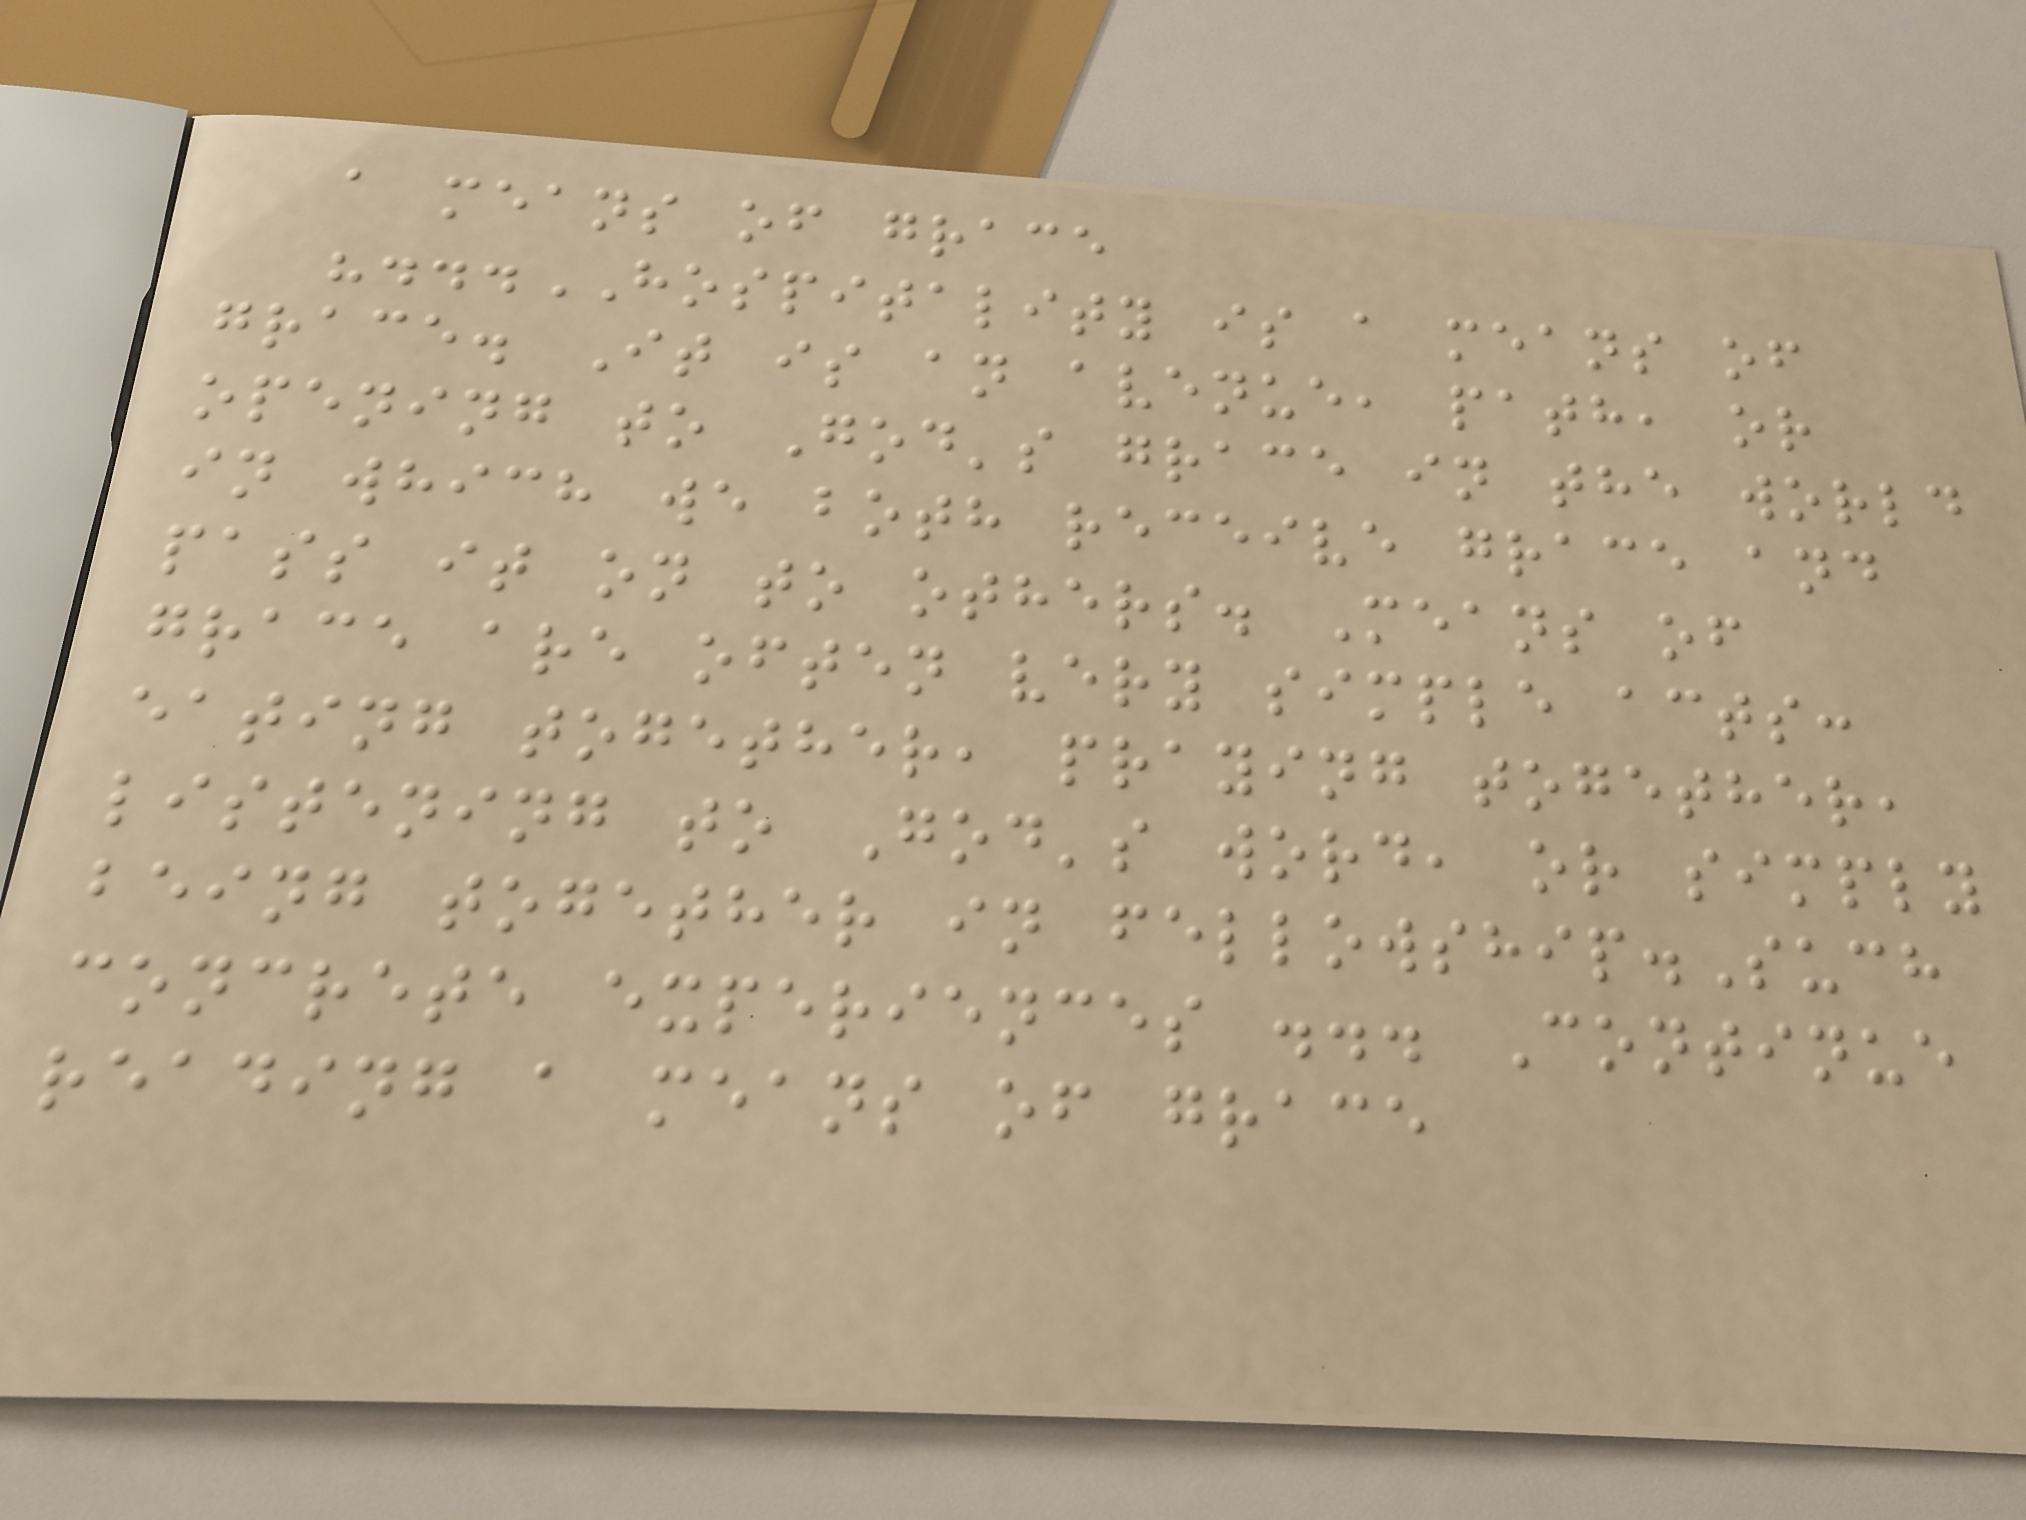a means of grace
"...HOSPITALITY is a means of
grace. It is an avenue, path, or
opening to God's grace in the world
in which we both receive grace and
pass it on to others. Means of
grace are often very simple acts:
eating together, praying together,
listening to God's word, or simply
being together in fellowship.Such
concrete experiences ... Continue
reading a means of grace
